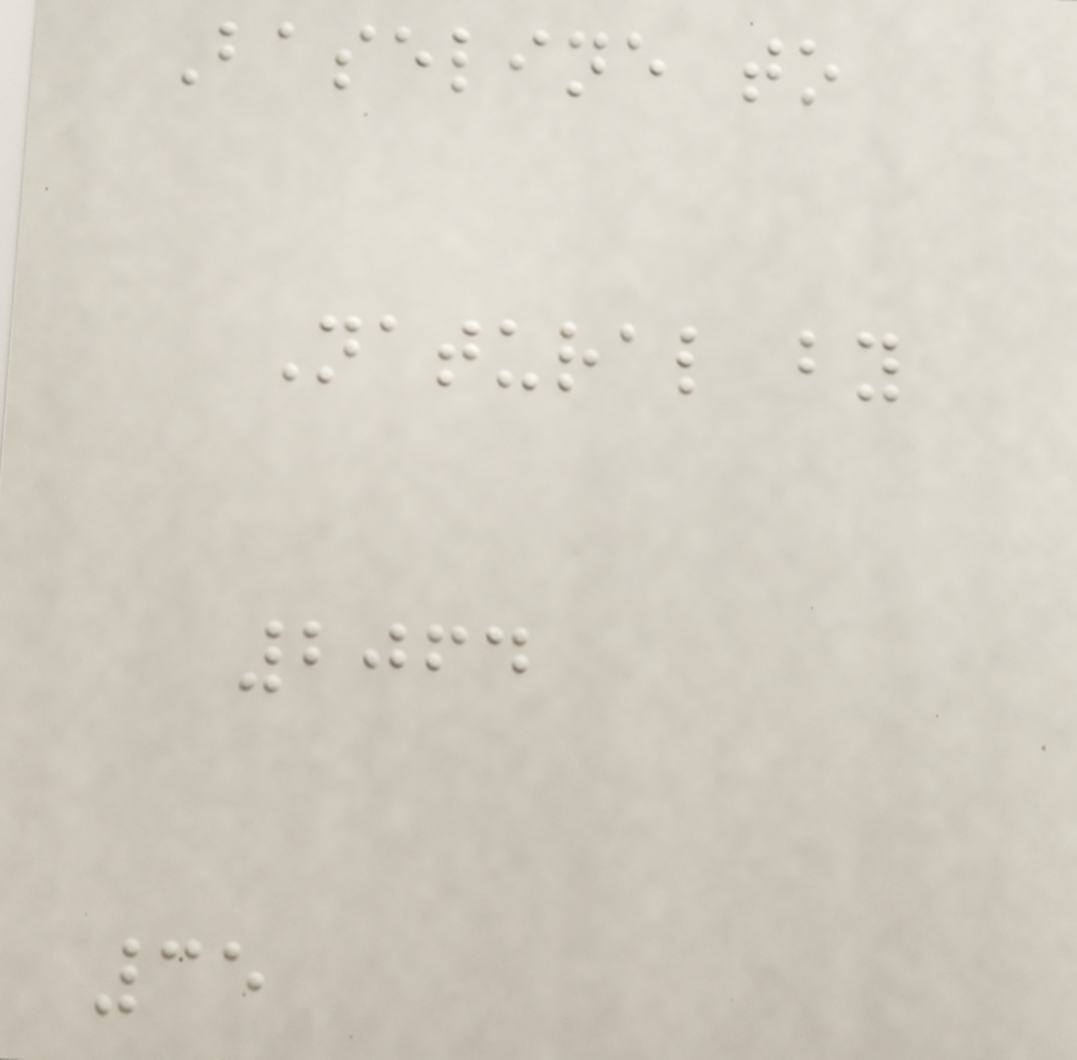Baseline to
Natural by
2064
35
